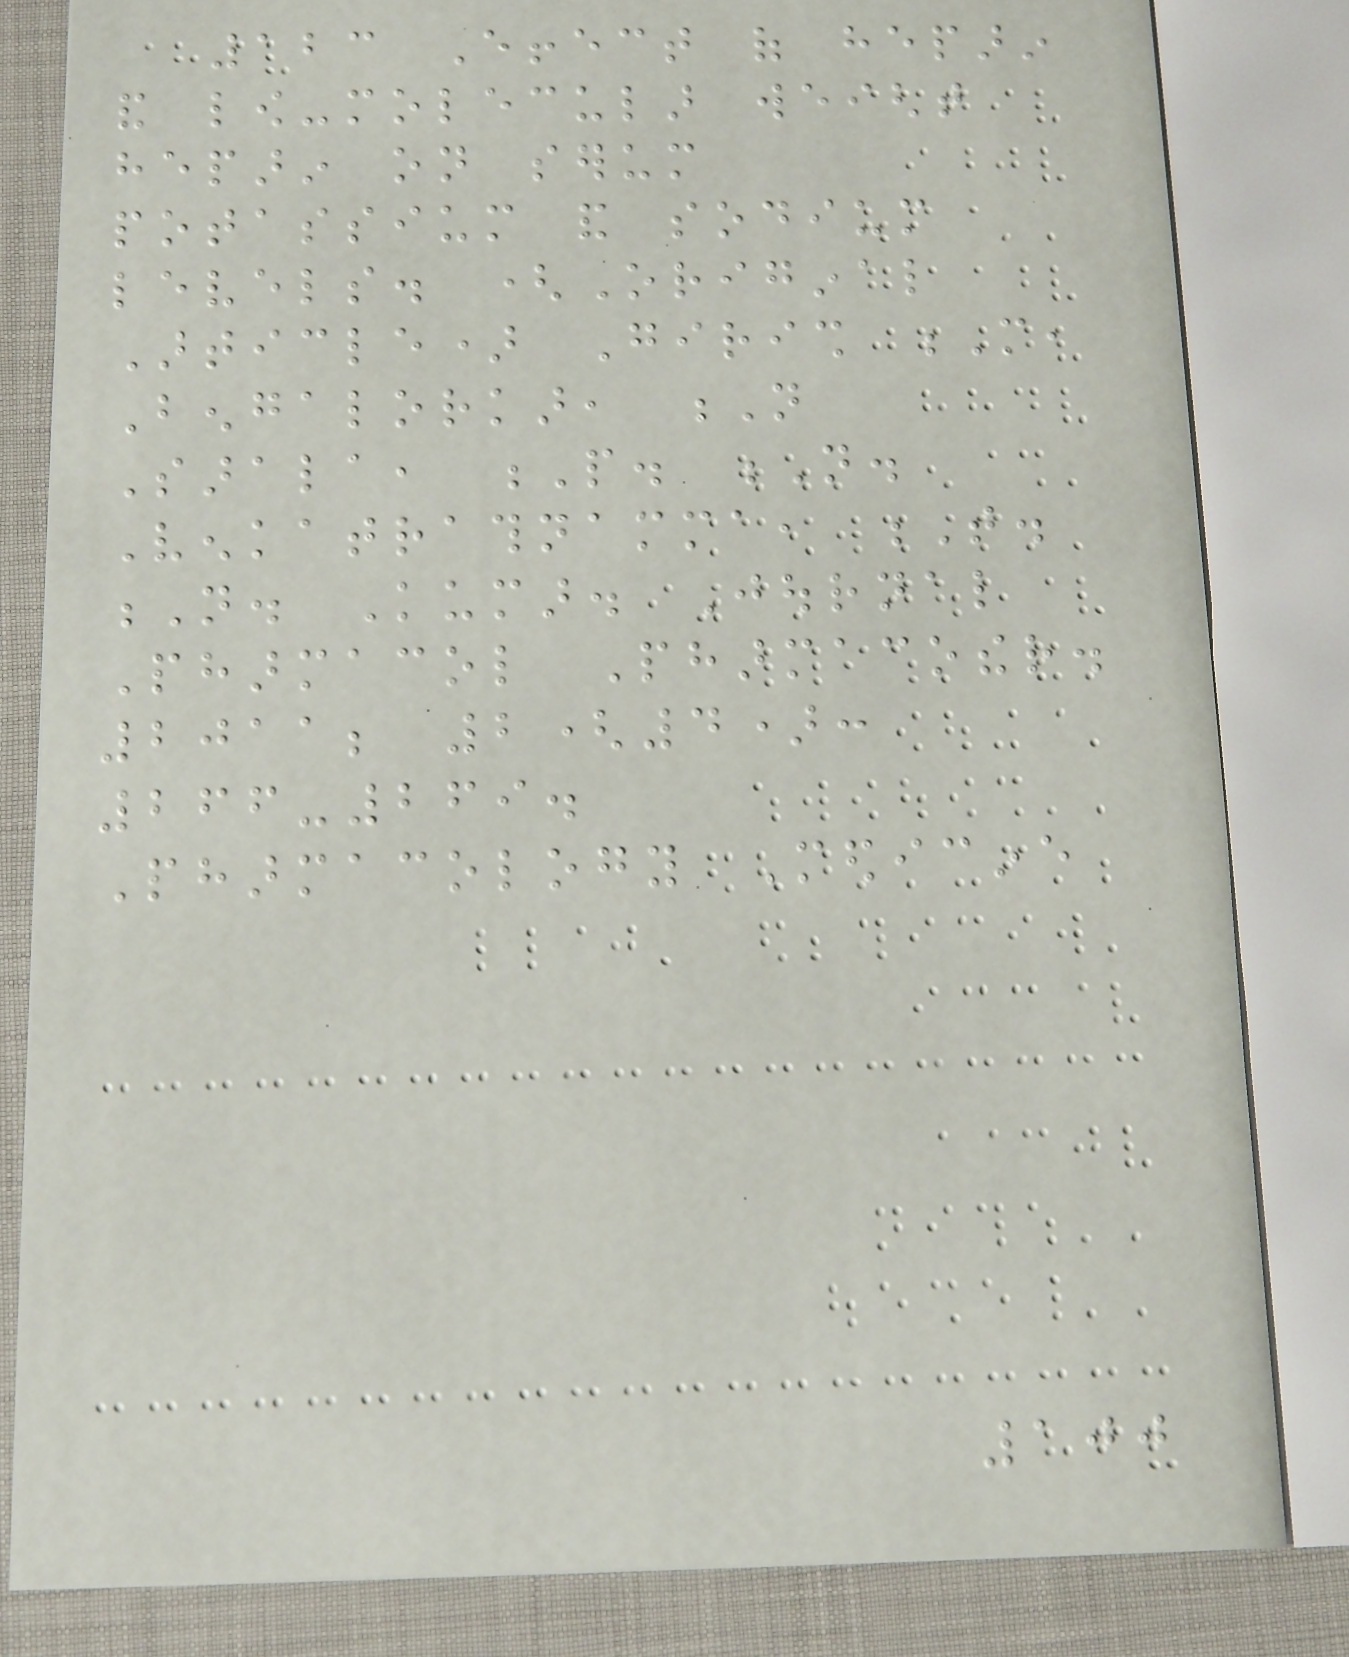123 Effect of heparin
and low-molecular weight
heparin on serum
potassium and sodium
levels. (Original
Article) Girish M,
Bengalorkar, N
Sarala, P. N.
Venkatrathnamma, T.
N. Kumar. Journal
Pharmacol Pharmacother.
2011; 2(4):
266-269.
Pharmacology Medicine
100
